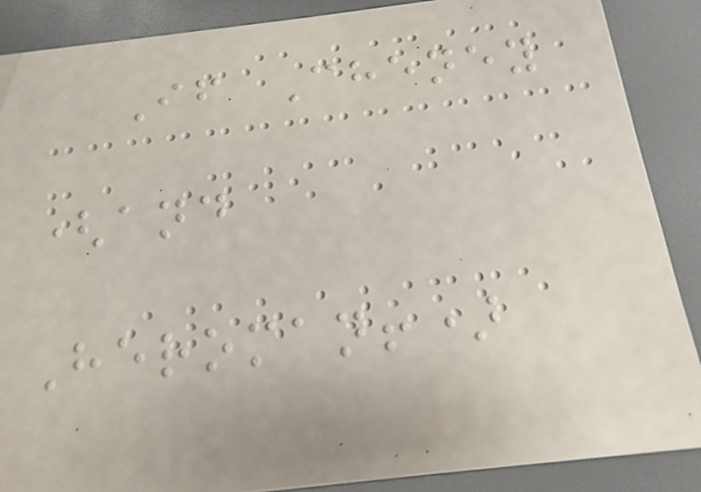If Cheney
(and
Heroman!)
